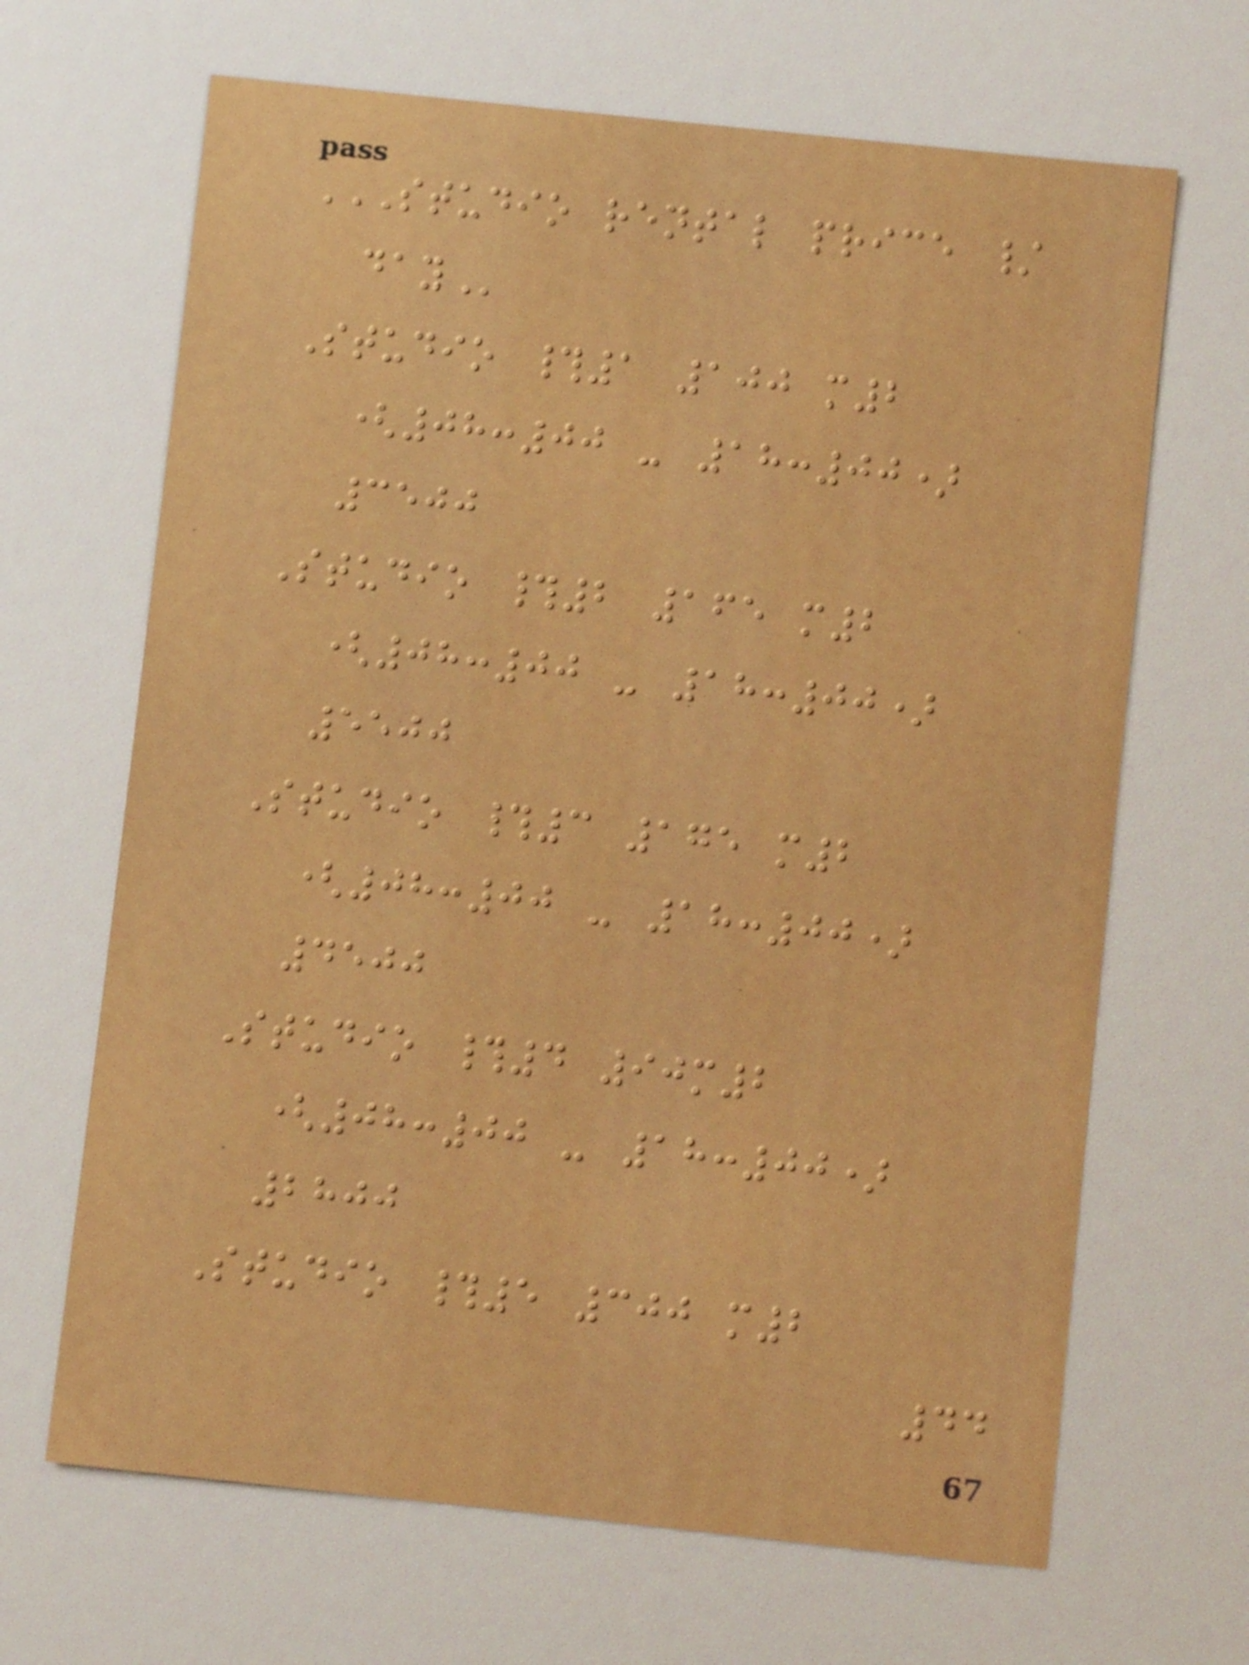STUDIO RENTAL PRICE /
DAY
Studio #1 100 m2
(08:00 - 18:00)
3500
Studio #2 165 m2
(08:00 - 18:00)
5500
Studio #3 175 m2
(08:00 - 18:00)
4500
Studio #4 90m2
(08:00 - 18:00)
2800
Studio #5 300 m2
44
